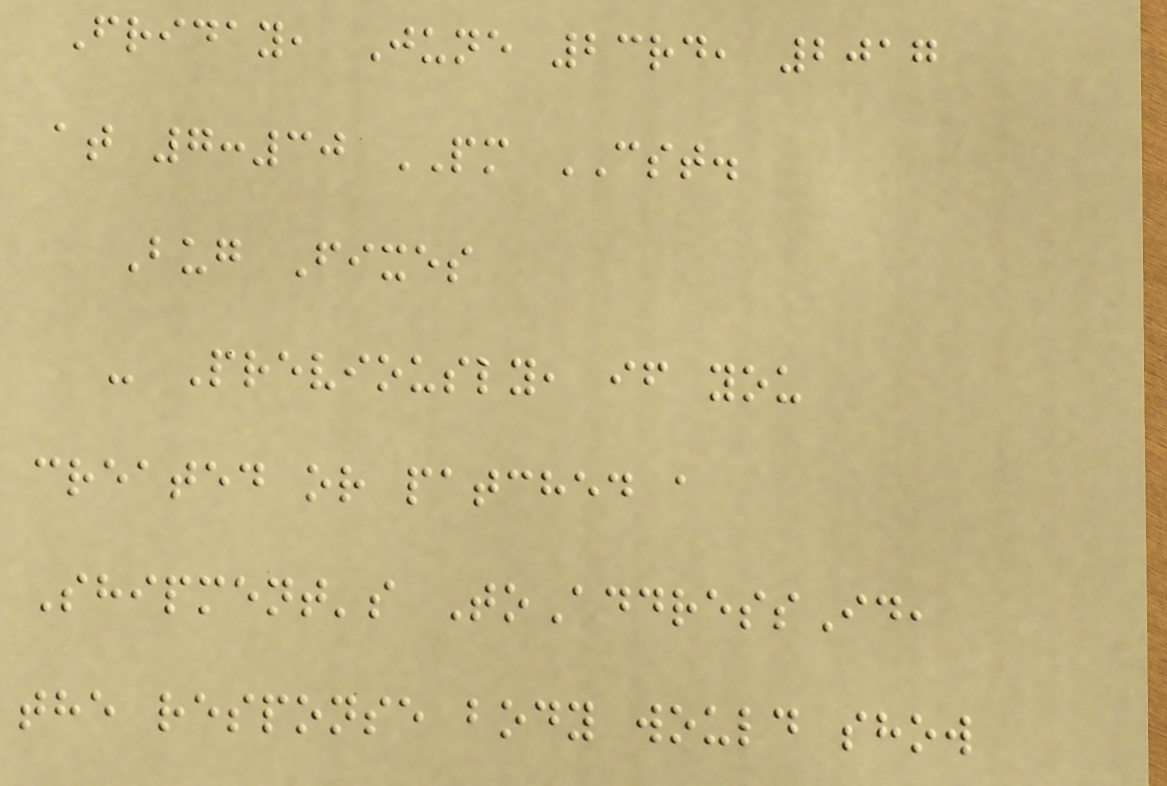Friday, June 23rd, 2017
at 7:30 PM CST.
Bug Fixes
- Previously, if you
created or patched a
Shipment's ToAddressId,
the response body would show
